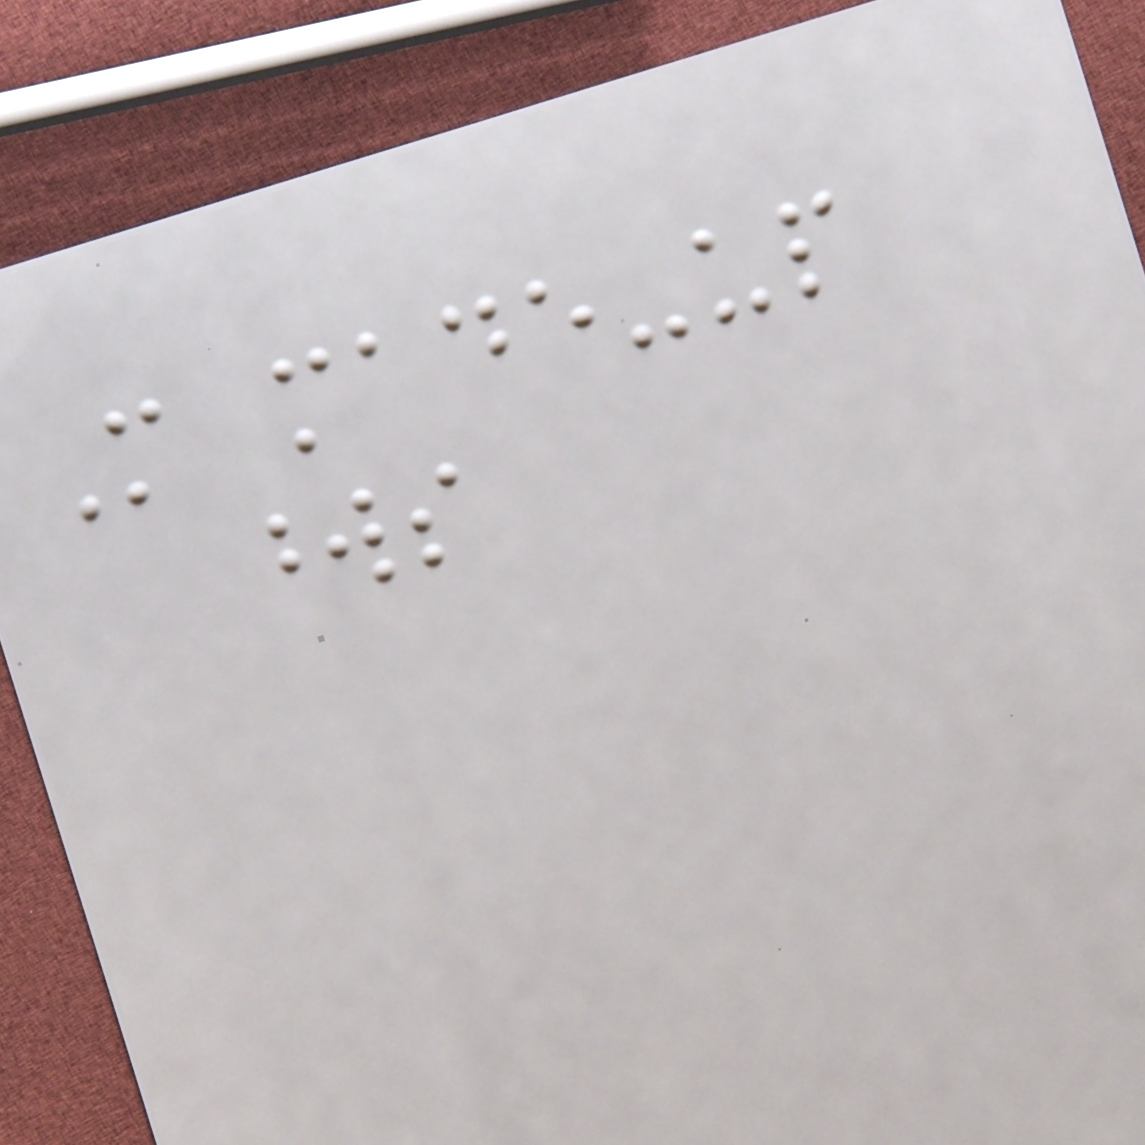More made-up
words
